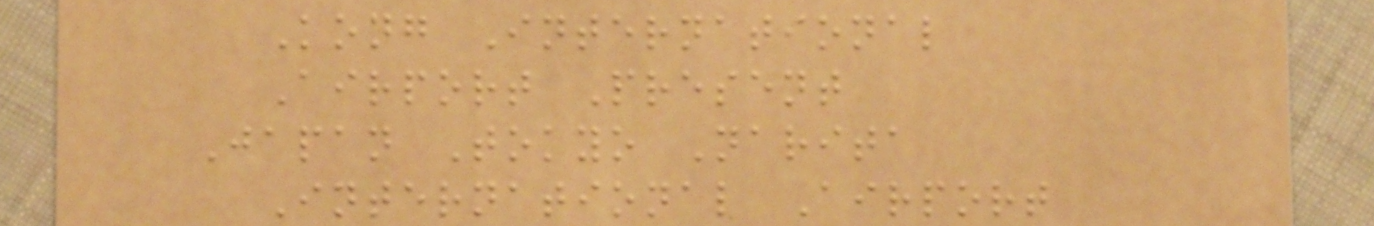Kong International
Airport Present
Japan Tokyo Narita
International Airport
